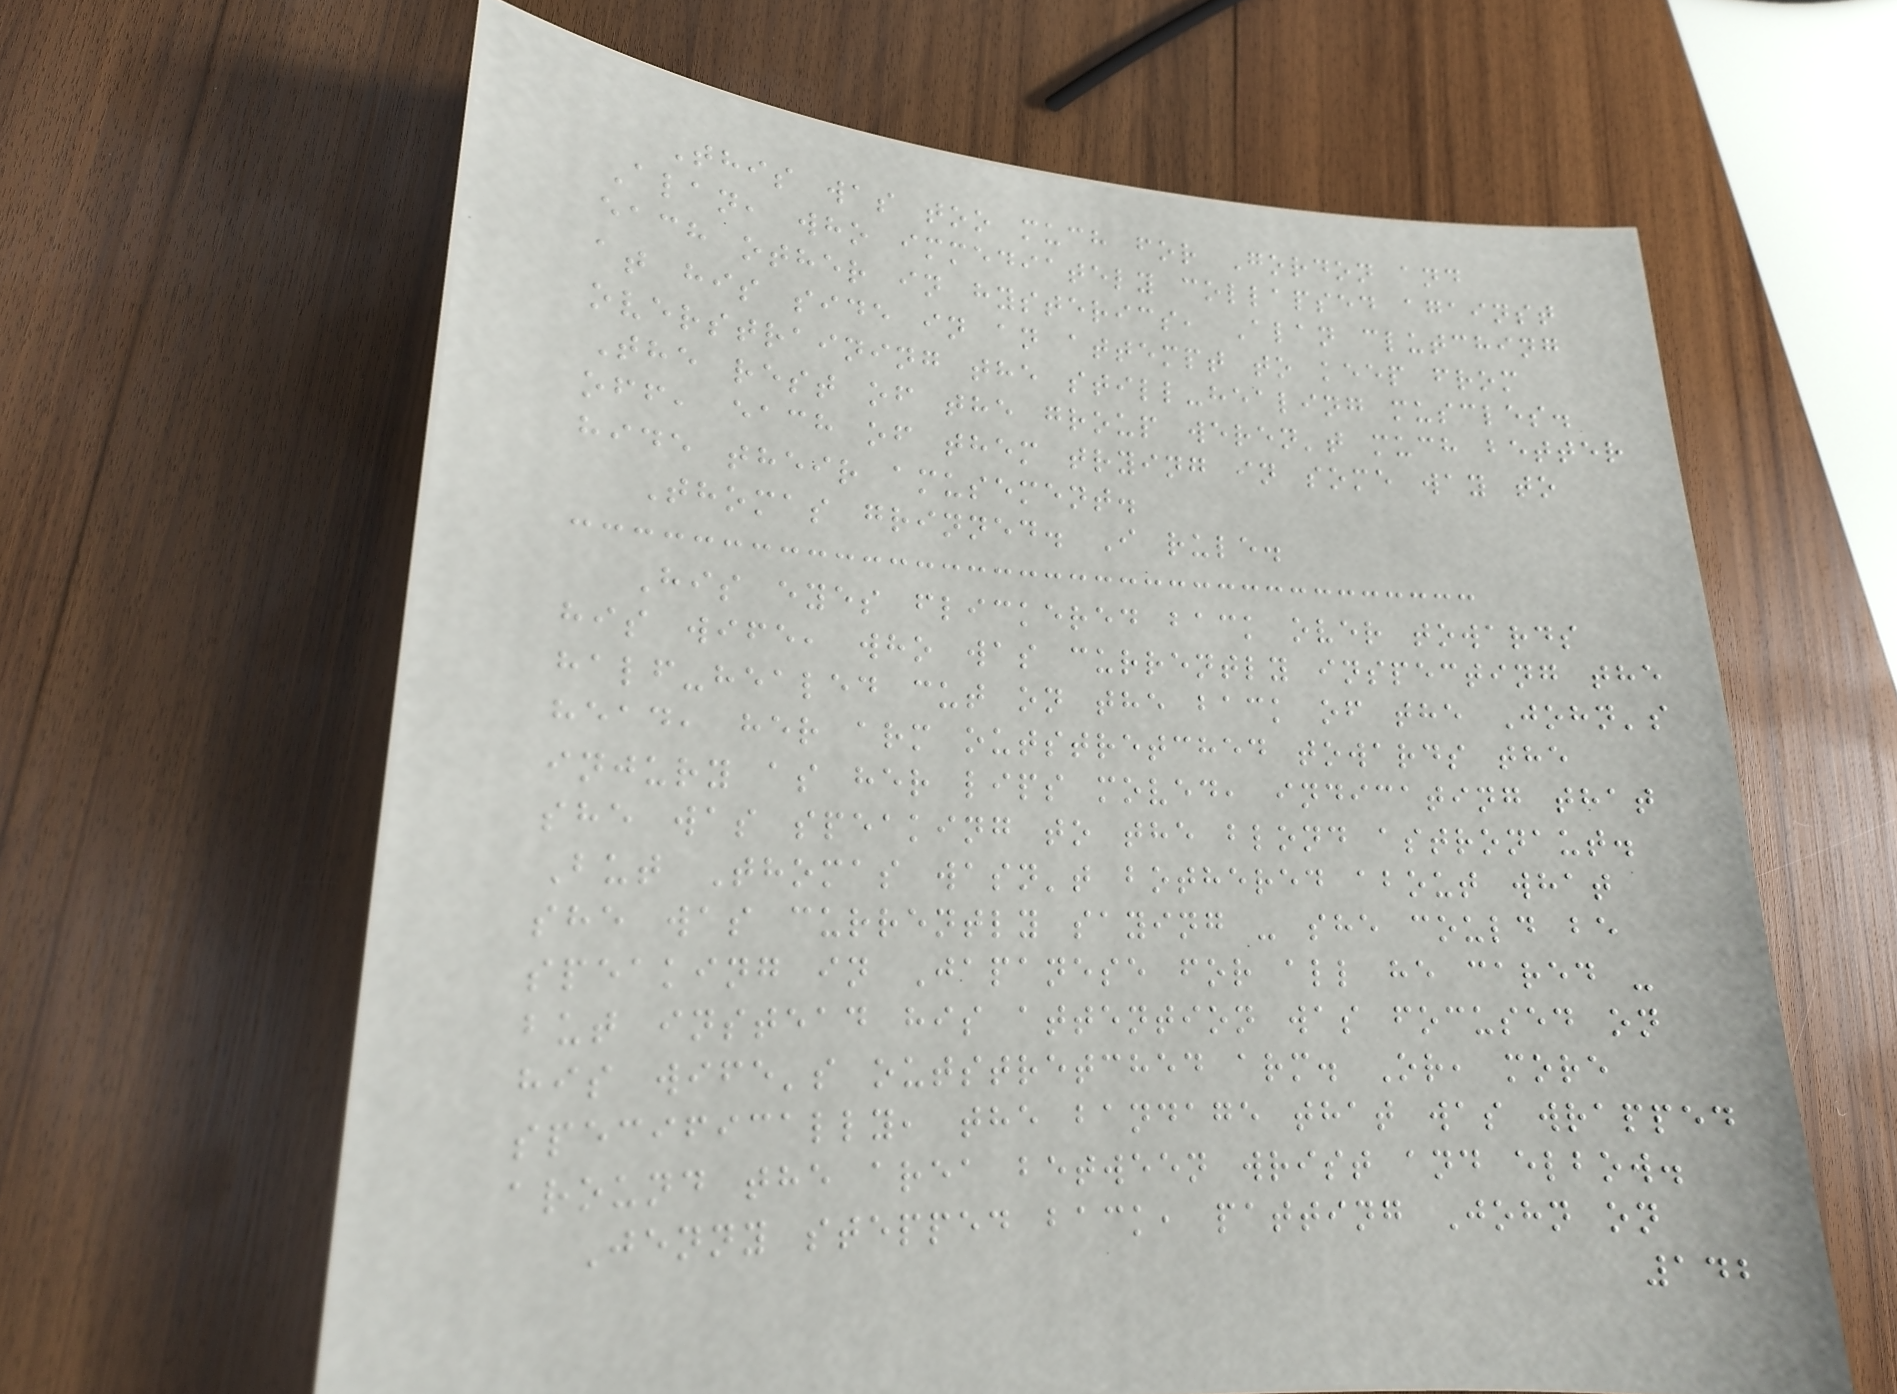This was too much for Gordon and
Alan, who immediately collapsed against
each other in hysterics, Alan clutching
at his side in an attempt to keep from
overstraining the still-healing muscles.
The rest of the group weren't much better
off, each of them trying in some way to
hide their amusement.
Thomas grinned. I rule.
His eyes flickered back over towards
his wife, who was currently inspecting the
half-healed cut on the back of the John's
head, her arm outstretched towards the
injury as her lips moved, indicating that
she was speaking to the blond astronaut.
But Thomas wasn't bothered about what
she was currently saying - she could be
speaking in Japanese for all he cared -
but instead his attention was focused on
his wife's outstretched arm. Or, more
specifically, the bandage that was wrapped
around the area between wrist and elbow.
Jenny stepped back, patting John on
142
